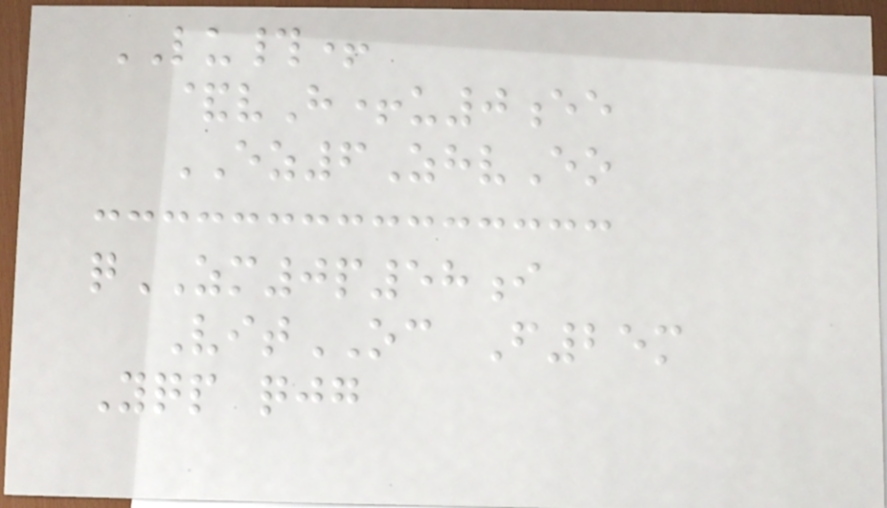LU#+
&vH+u0ee
EZ6ZhvEo
qZM0p58i
VitOC F25m
Yqp qjg
